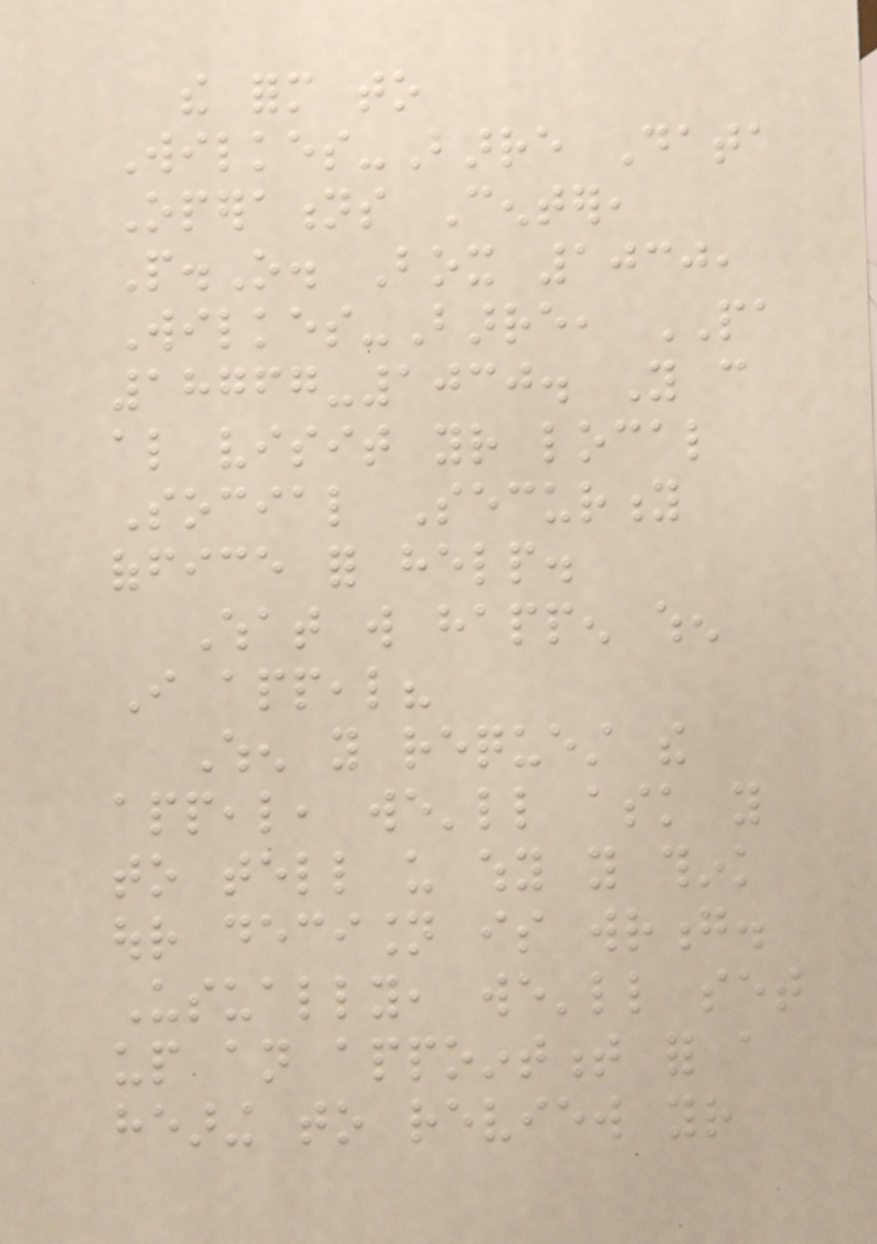the form to
Wilkes-Barre Data
Operations Center,
P.O. Box 1030,
Wilkes-Barre, PA
18767-1030. You can
also visit your local
Social Security
office for help.
What will happen when
I appeal?
When you request the
appeal, we'll ask you
to tell us why you think
our decision is wrong.
Usually, we'll set
up an appointment for a
hearing to review your
